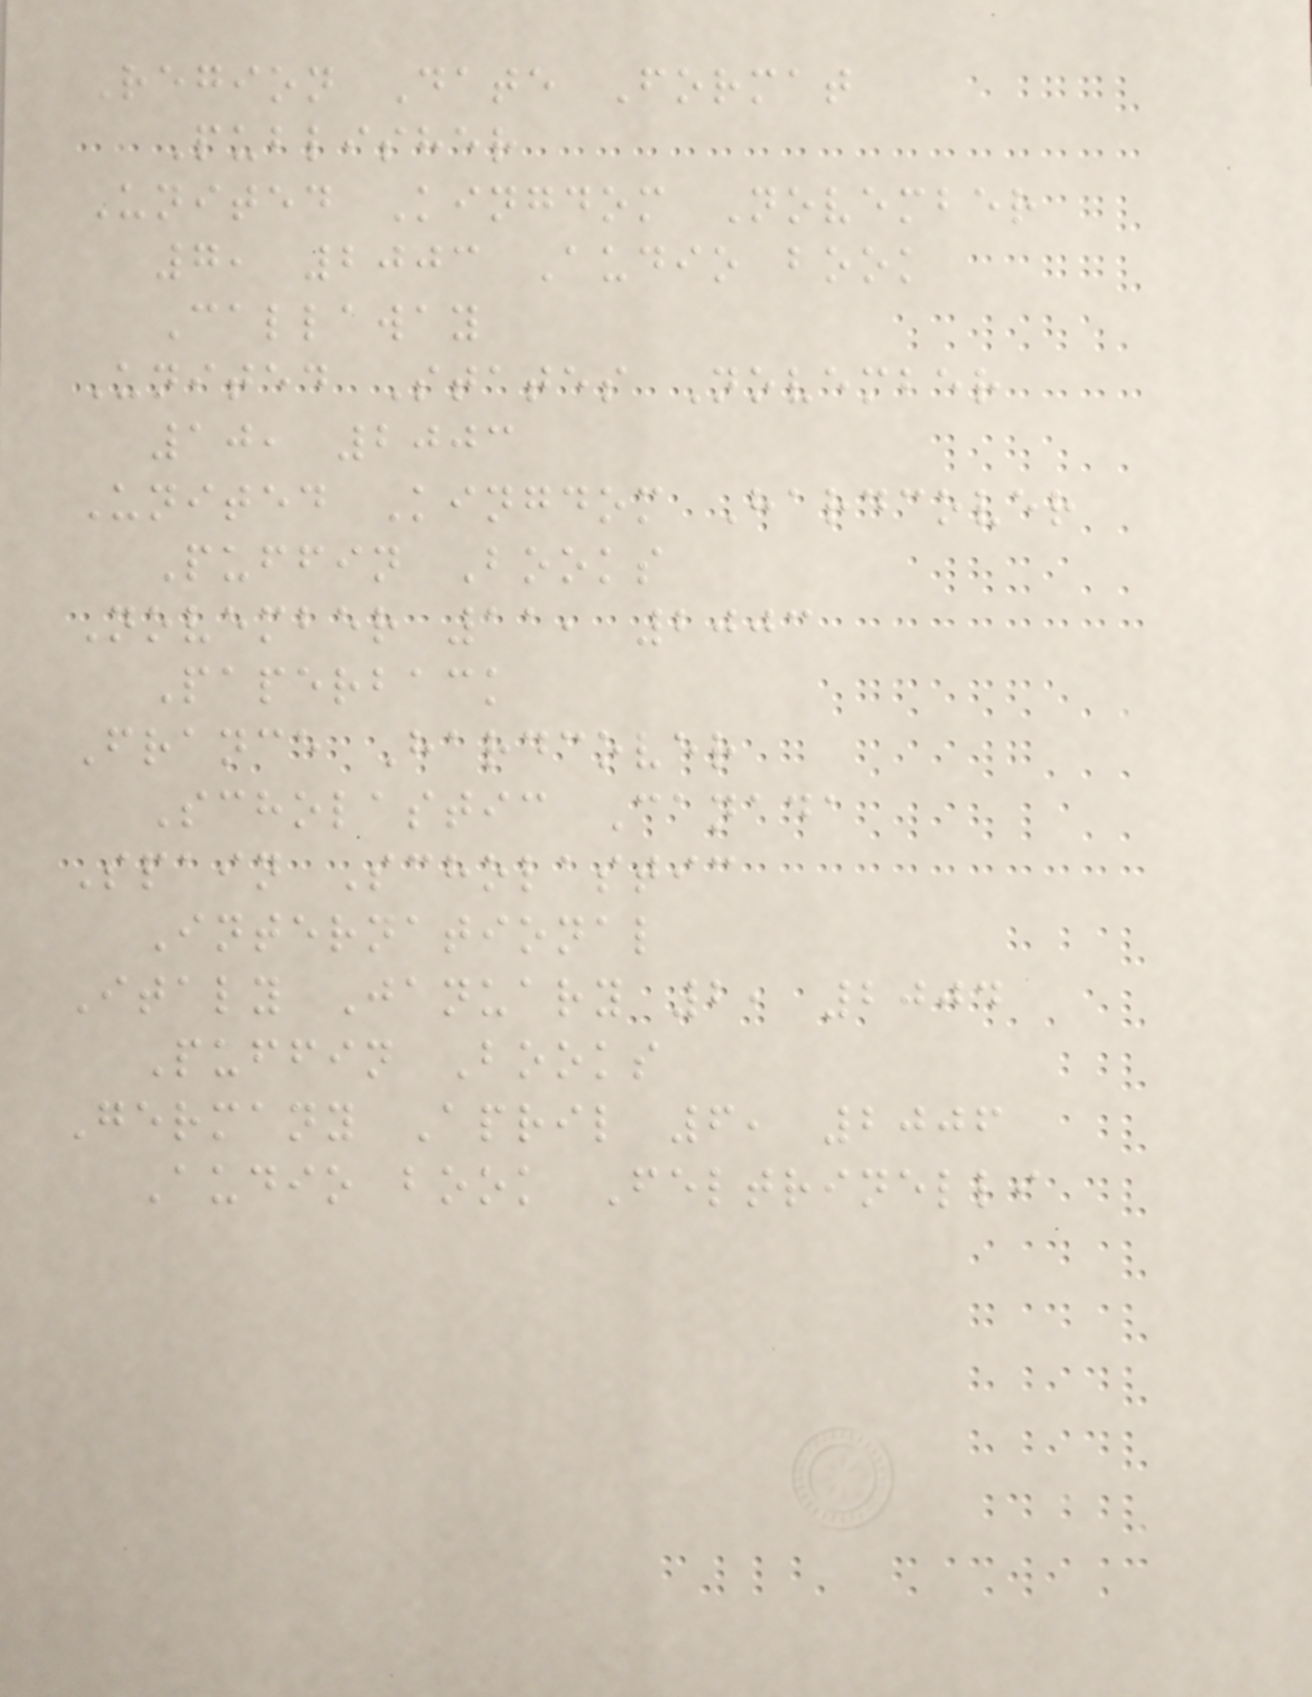Region Date Format
Publisher
United Kingdom November
7, 2003 Audio book
Callaway
United States November
10, 2003
United Kingdom Hardcover
Puffin Books
November 11, 2003
Paperback
France Hardcover
Scholastic Canada
Spain Scholastic
International
Italy January 2, 2004
Puffin Books
Germany April 6, 2006
Audio book Feltrinelli
